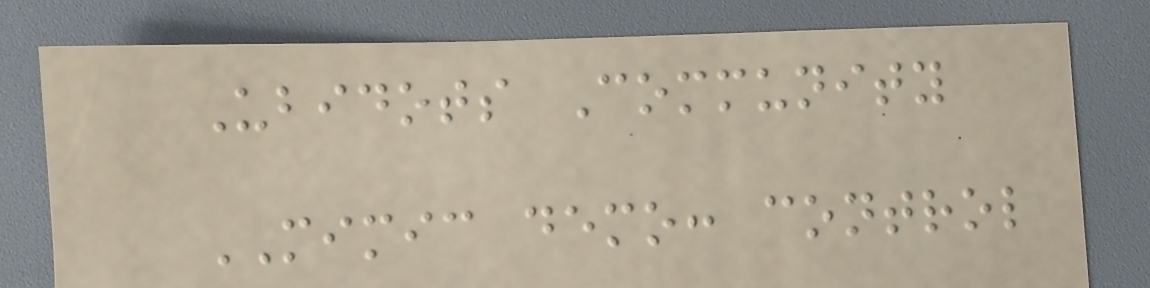Ubidots Community
MIMIC demo: control
